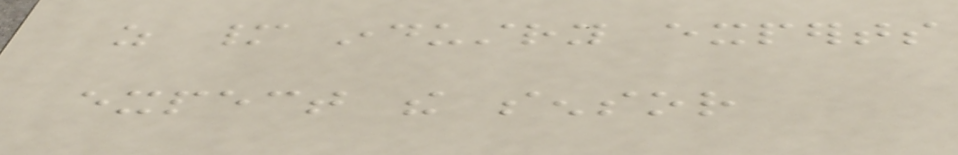as many industry experts
expect the sensor
